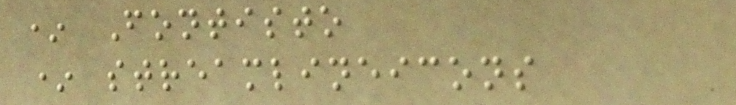* Fontisto
* streamlineicons
